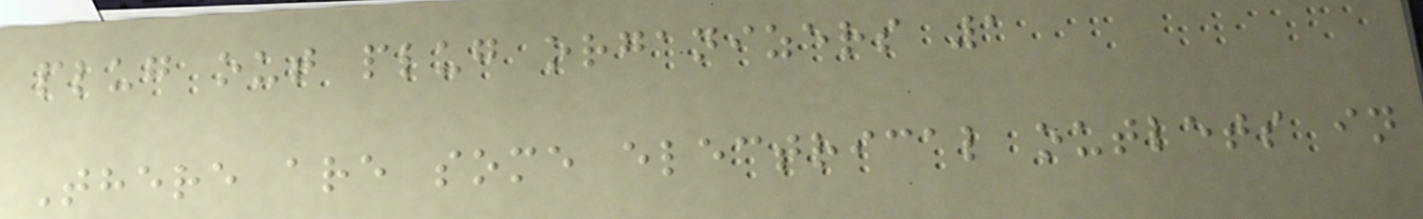plug out plug organizers 1
There are some electrical outlets in
